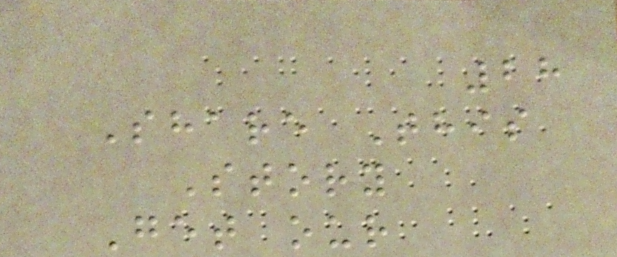28
Share This
Story
Get our
